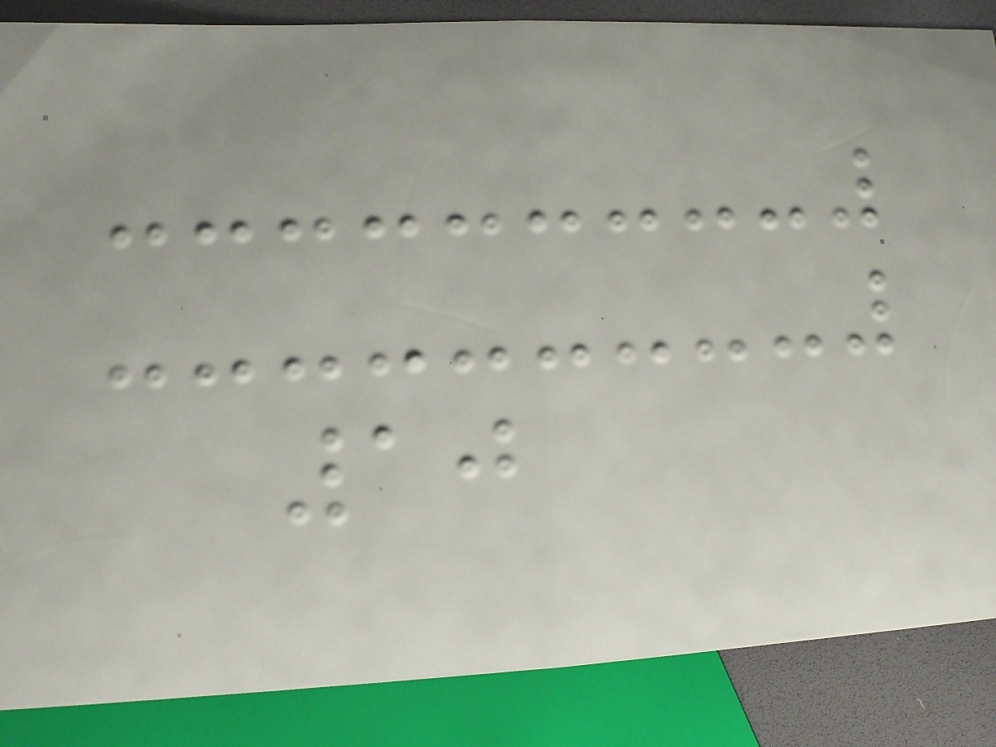10
